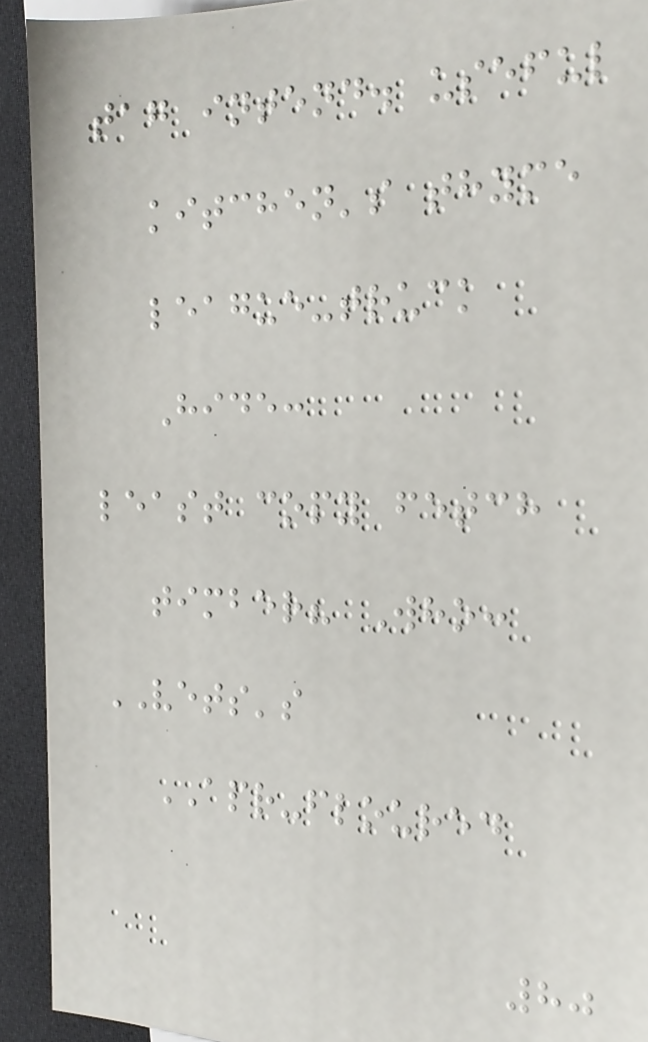tag intend. useful
kitchen's thyme
league-truck
Hide:
least copy fetch
timber? Who:
VETS's
APR-floured
80
